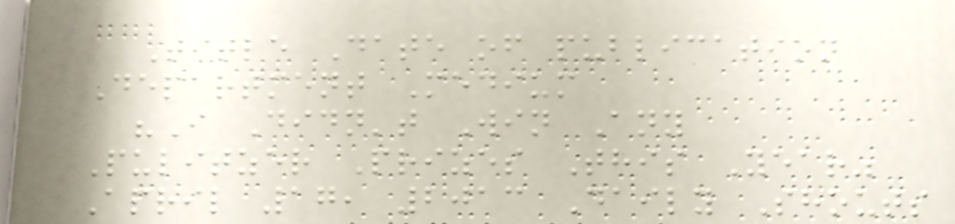Title Date of publication
Department Medium
"I Didn't Win Any
Pulitzer Prizes This Year"
April 17, 2013 Daily Shouts
